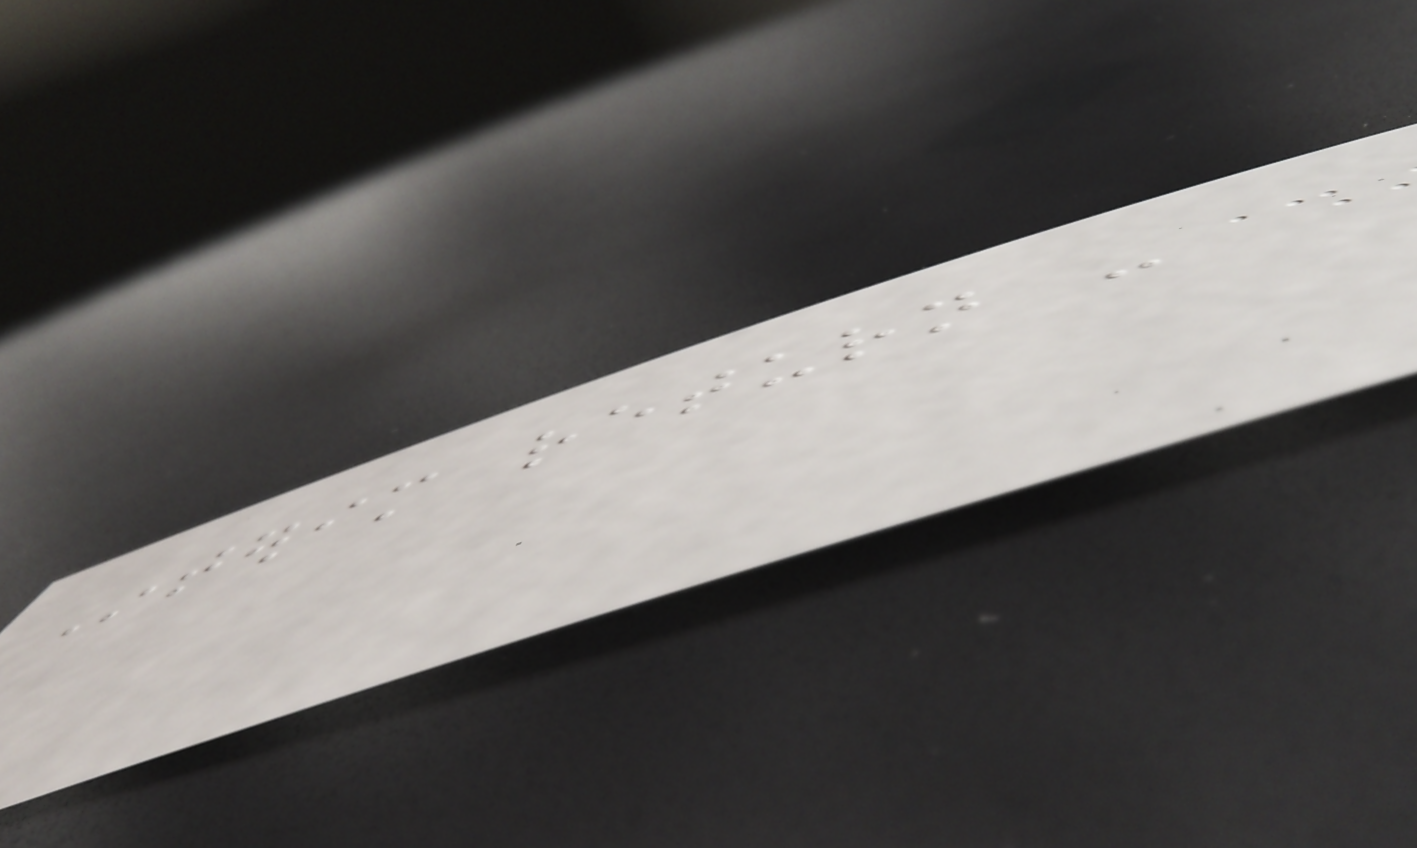Interim return -
